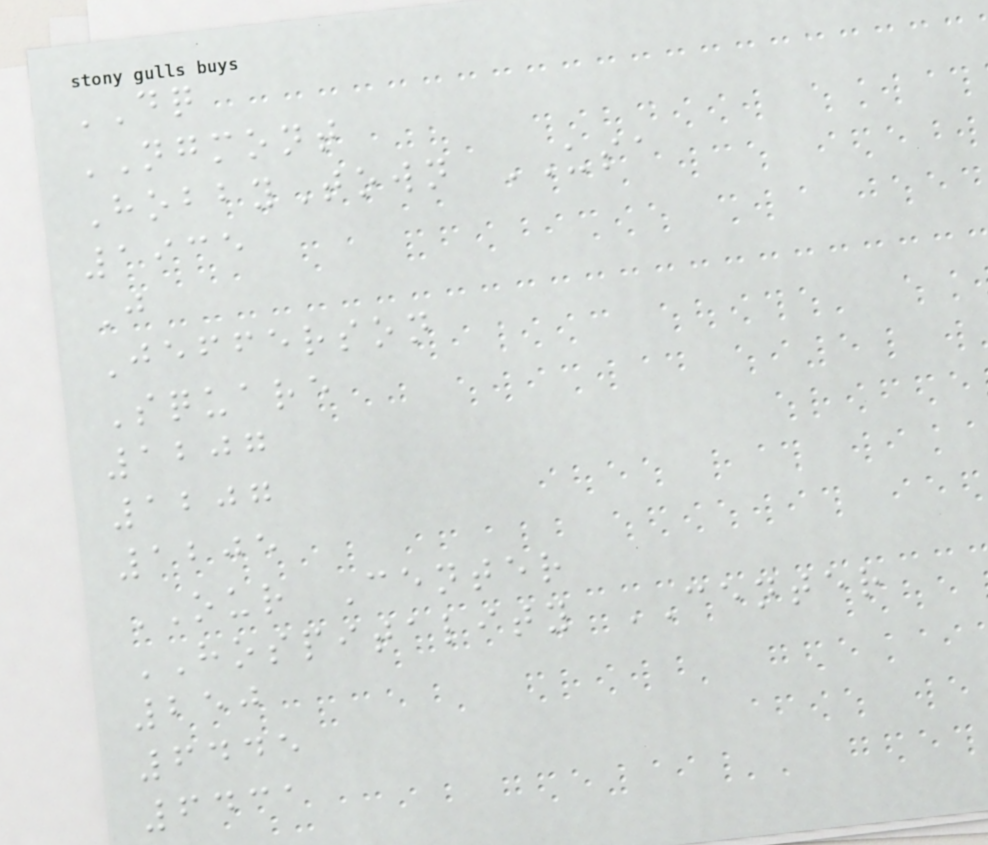DQ
NGMONT
HobbyTown USA
1935
J
Jefferson
Square
1207
1207
1205
OUR Center
HOSPITALITY CENTER
250
6445
6431
